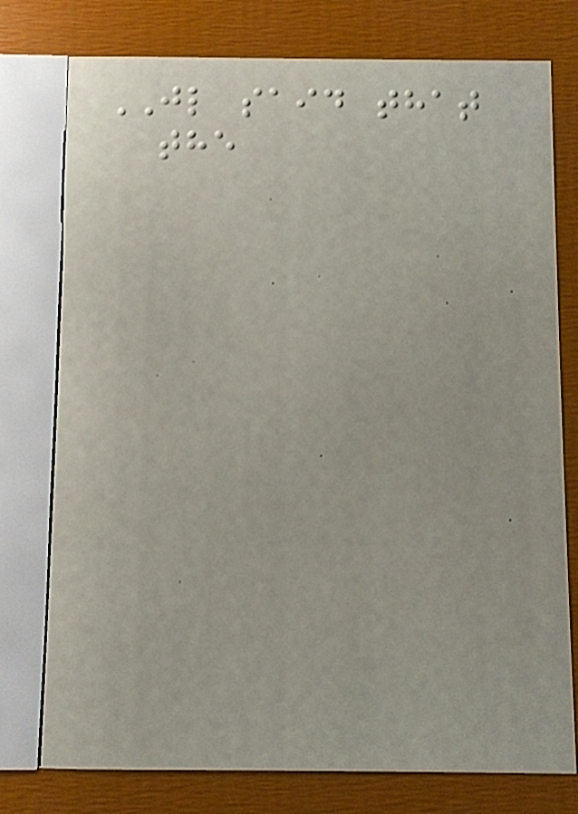JL said that
the
